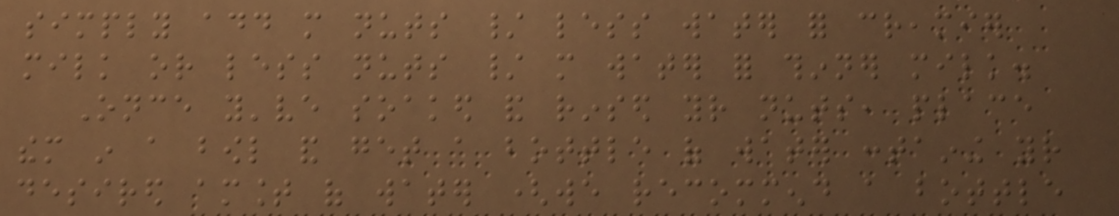simply add more nuts / less water for creamier
milk or less nuts / more water for thinner milk.
Once you've soaked and rinsed your nuts, place
them in a bowl and get a bottle of water containing your
desired amount of water (we recommend a bottle
